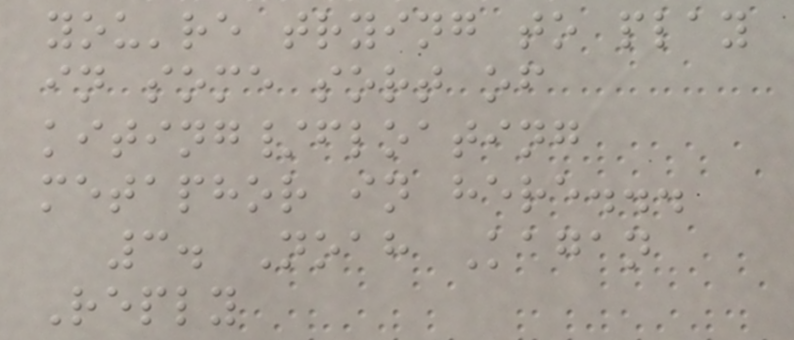you're trying to play
in some sort of
kiting/floating
metaphor in here...
3. Noah Kagan
Reply
